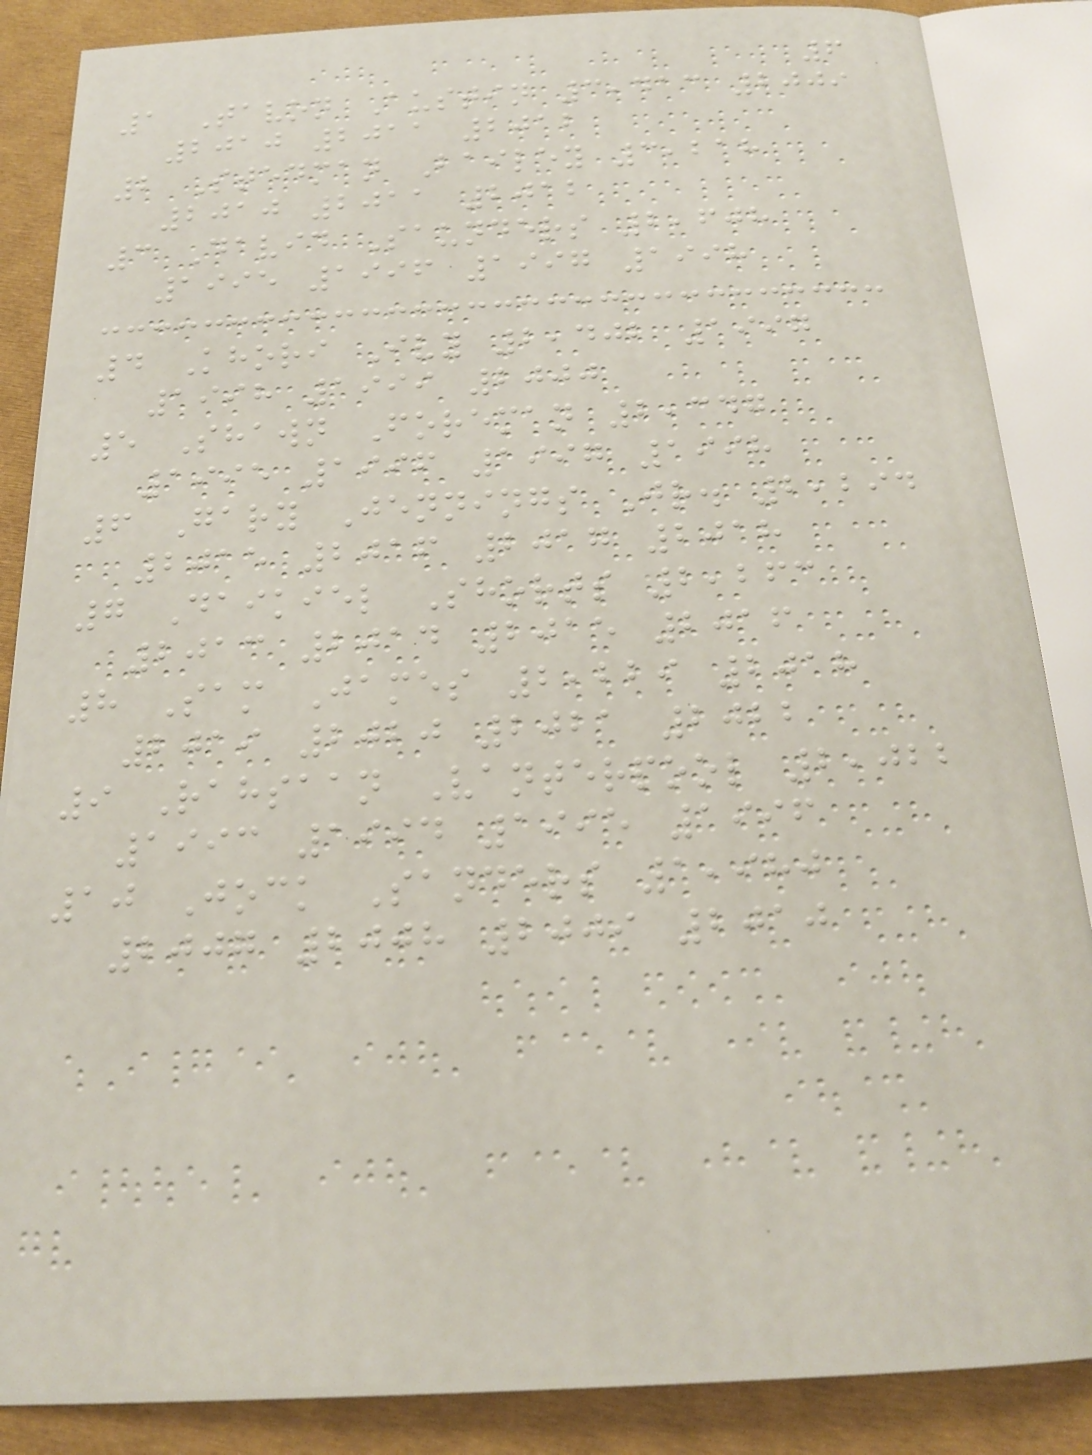6
1 Tavon Austin 3,413 2009
2010 2011 2012
2 Stedman Bailey 3,218
2010 2011 2012
3 David Saunders 2,608
1995 1996 1997 1998
4 Khori Ivy 2,402 1997
1998 1999 2000
5 Shawn Foreman 2,347
1995 1996 1997 1998
6 Gary Jennings Jr. 2,294
2015 2016 2017 2018
7 Daikiel Shorts 2,263
2013 2014 2015 2016
8 Sam James 2,229 2018
2019 2020 2021 2022
9 Rahsaan Vanterpool 2,022
1993 1994 1995 1996
10 Jock Sanders 1,980
2007 2008 2009 2010
